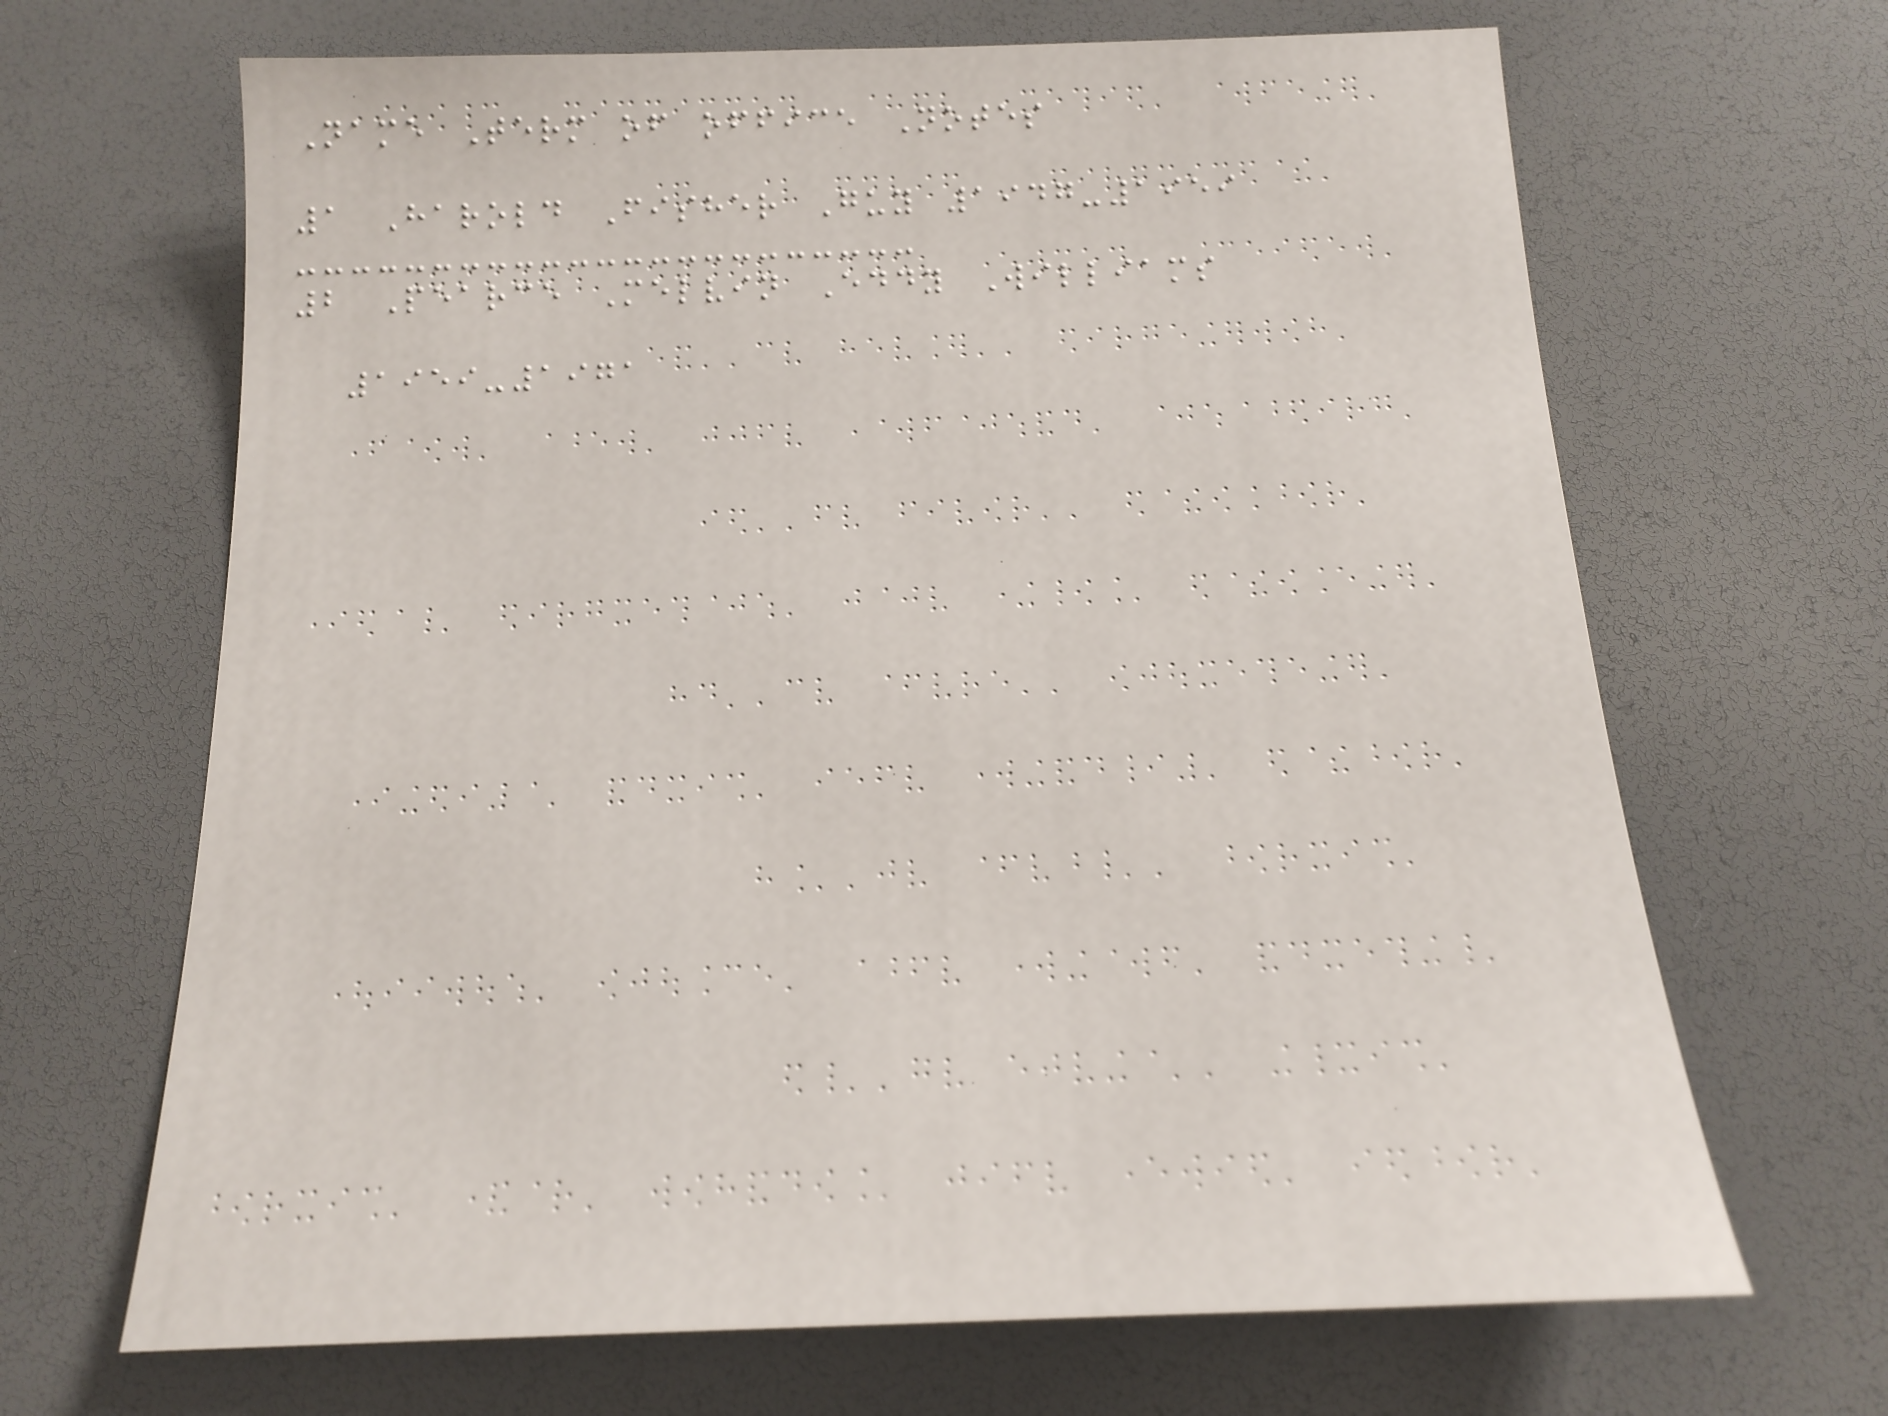Name Term of office Notes
1 Harold Fisher Guy 1947-1959
2 Pearce Melvin Eddy Williams
1959-1971
